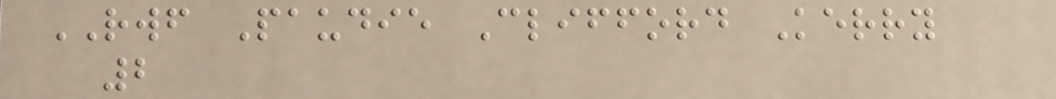RWF Paudie Clifford Kerry
2
